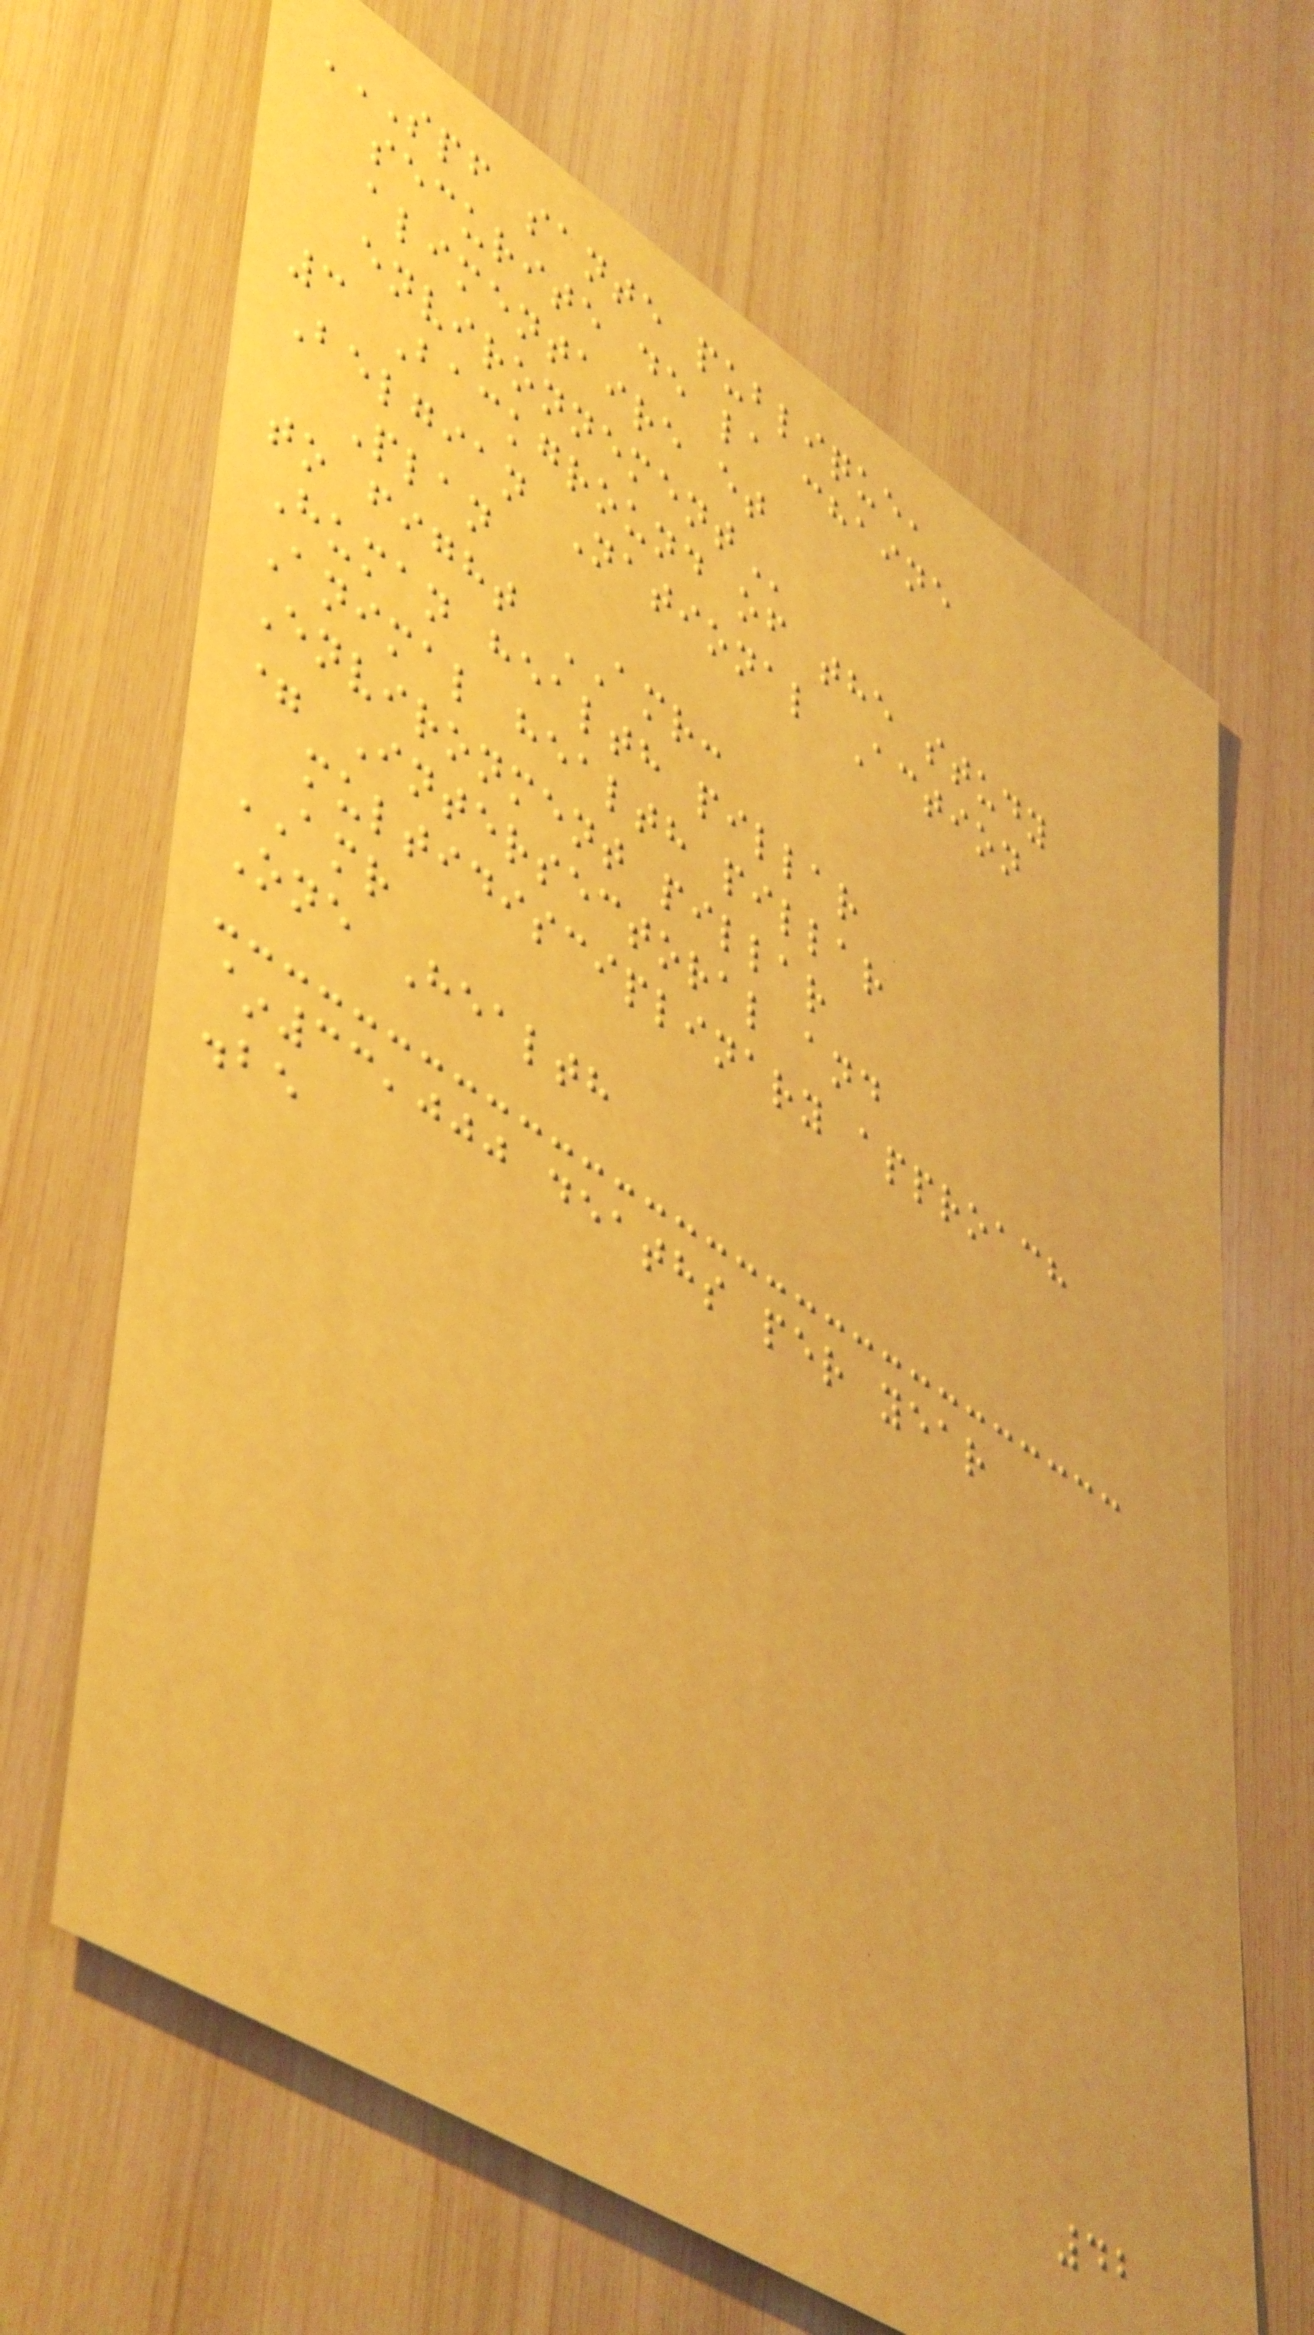SPF SANTE PUBLIQUE,
SECURITE DE LA CHAINE
ALIMENTAIRE ET
ENVIRONNEMENT
3 Background of the study
Belgian National Action
Plan
to fight AMR:
Human health pillar
Animal health pillar
Environment pillar
= Intersectoral and
multidisciplinary approach
AMR
One Health
~33,000 deaths per year
.be
42
